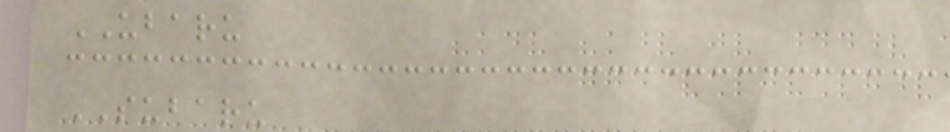UBARU
SUBARU
